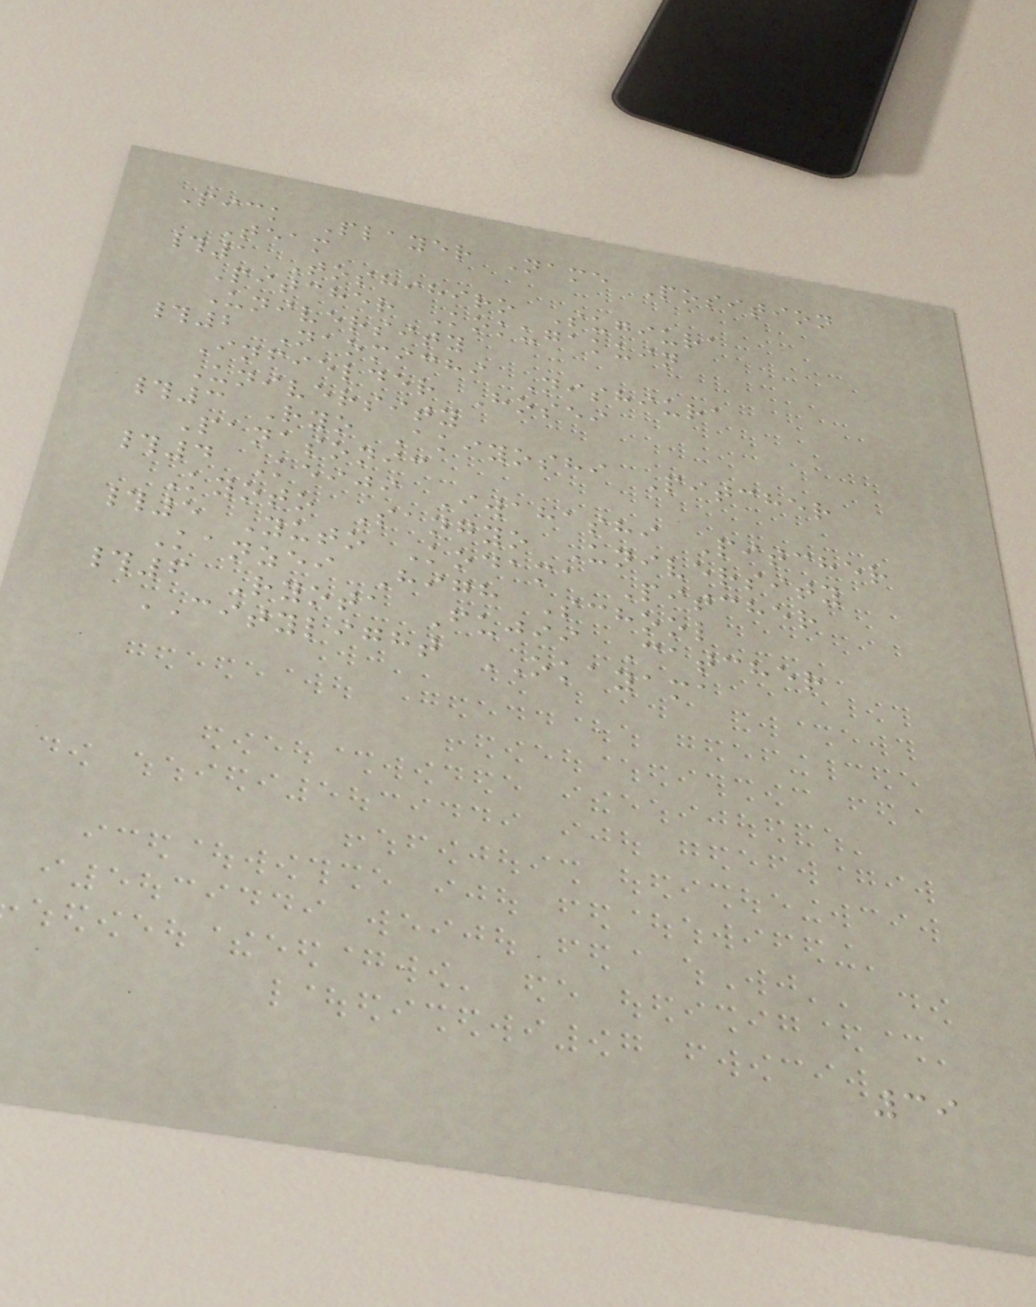Pick Player Name Position
Team
#1 Toshihiro Sugiura
Pitcher Kokugakuin
University
#2 Naomichi Nishiura
Infielder Hosei
University
#3 Ryo Akiyoshi Pitcher
Panasonic
#4 Keiji Iwahashi Pitcher
Kyoto Sangyo University
#5 Yuto Kodama Pitcher
Kanzei High School
#6 Ryota Fujii Catcher
CITYLIGHT OKAYAMA
39
